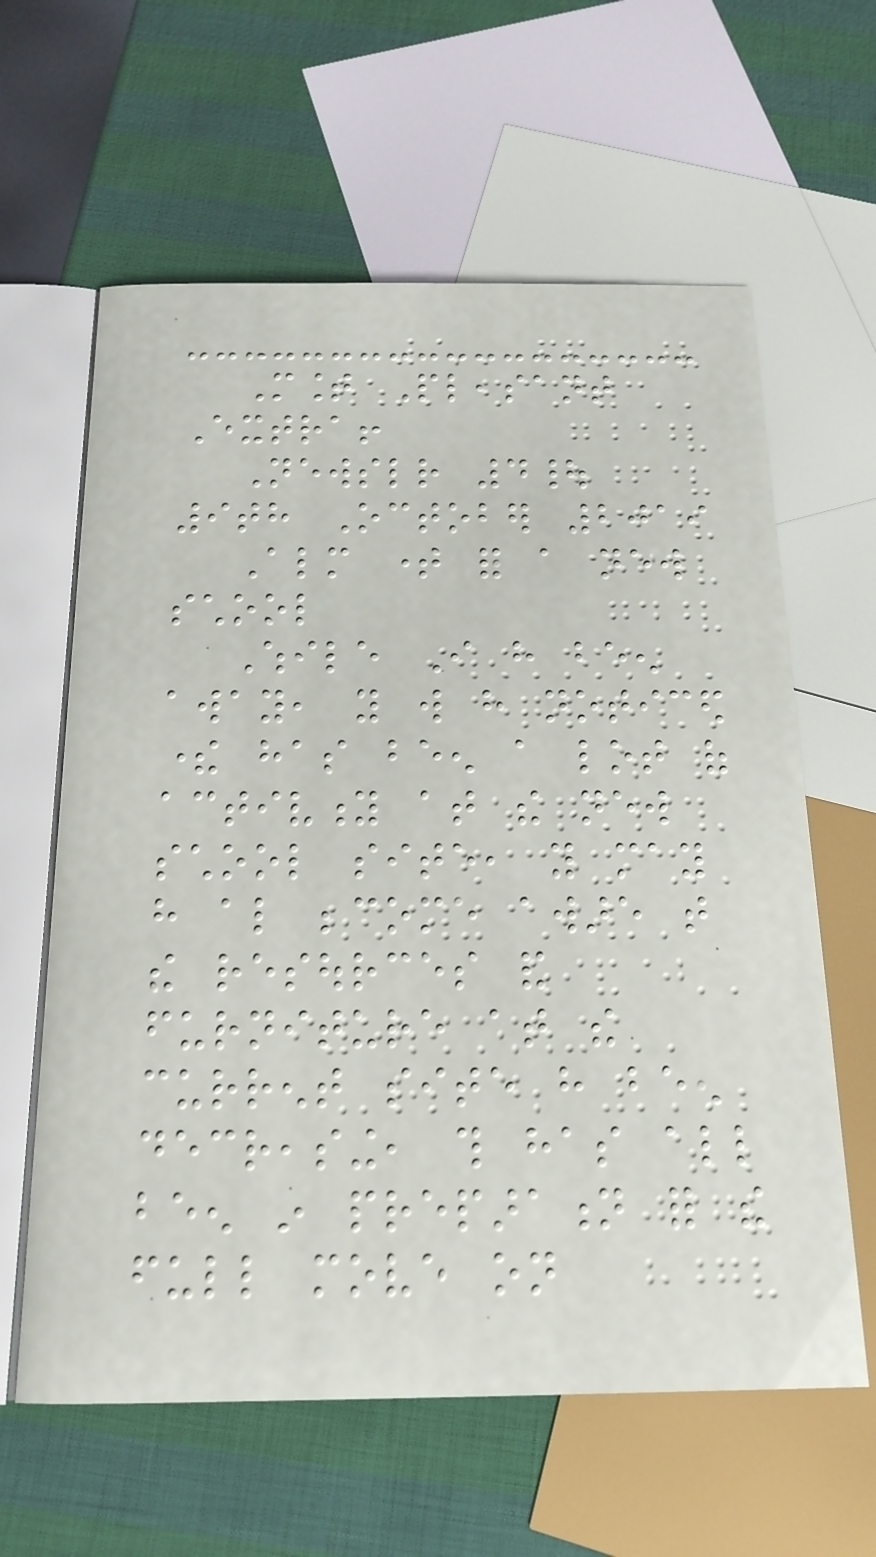Mount Pleasant
Extra!
Newsletter 4|
9th October 2019
Almost time for a new
school
While I have been
away, you will have noticed
there has been a lot of
activity at the new
school site, you may
have also become aware that
the resources and
furniture at the
current site have been
decreasing, this has all
been in preparation for the
full move on
